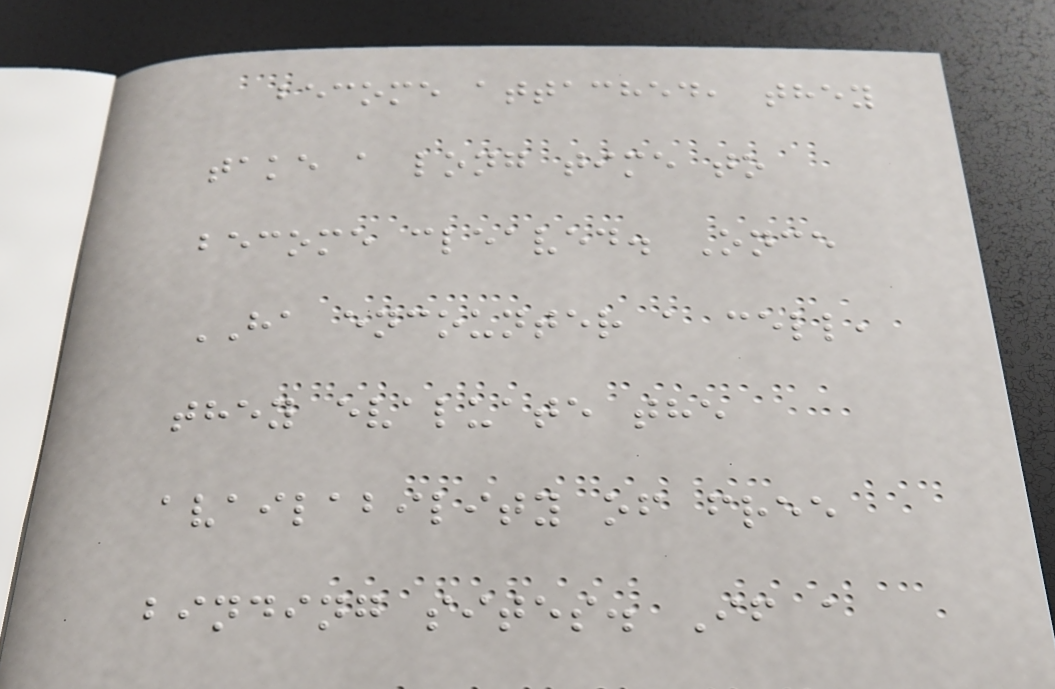become attached, they
take a long time to
become cleaved. Once
HA encounter a cell,
they evaluate the
availability of free
binding sites. If a
